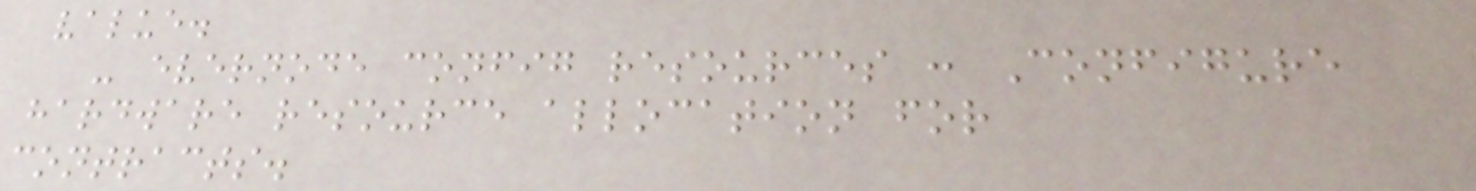value.
- evernode config resources : Configure
hardware resource allocation for
contracts.
